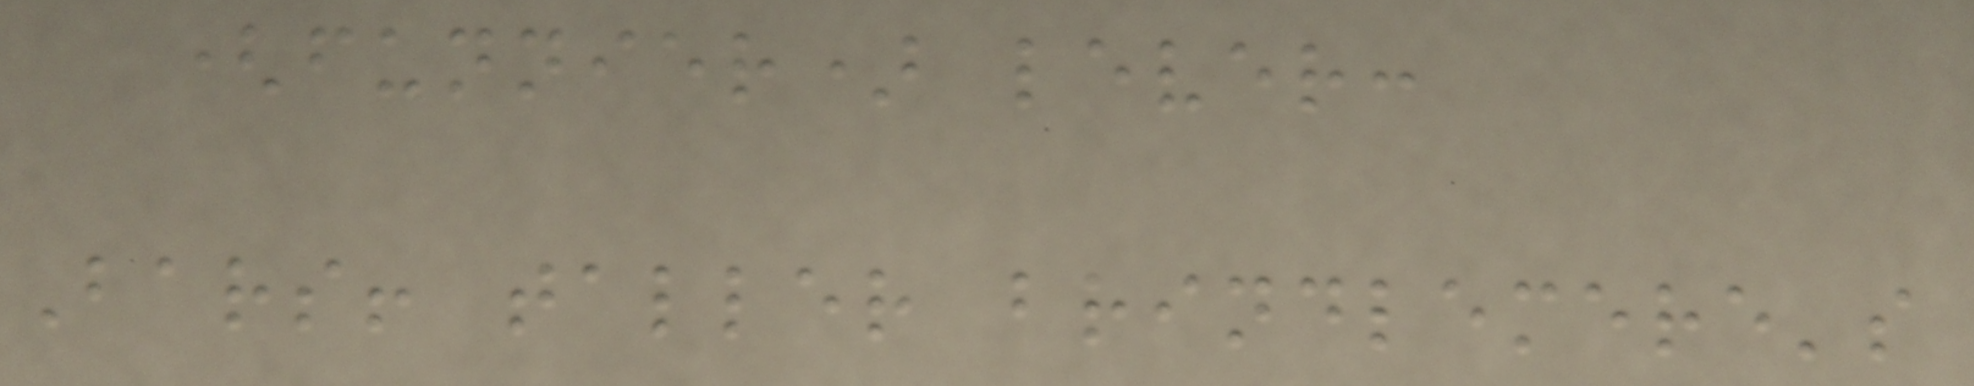(funnier) lever:
Bars! taller brindlemere's
